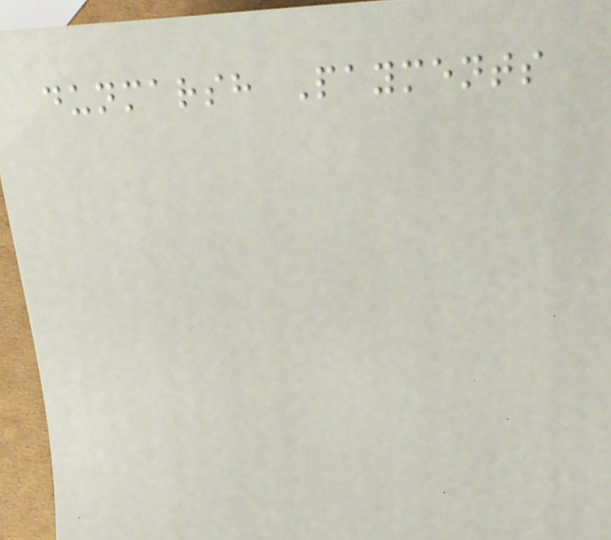dunmarsh Payments
